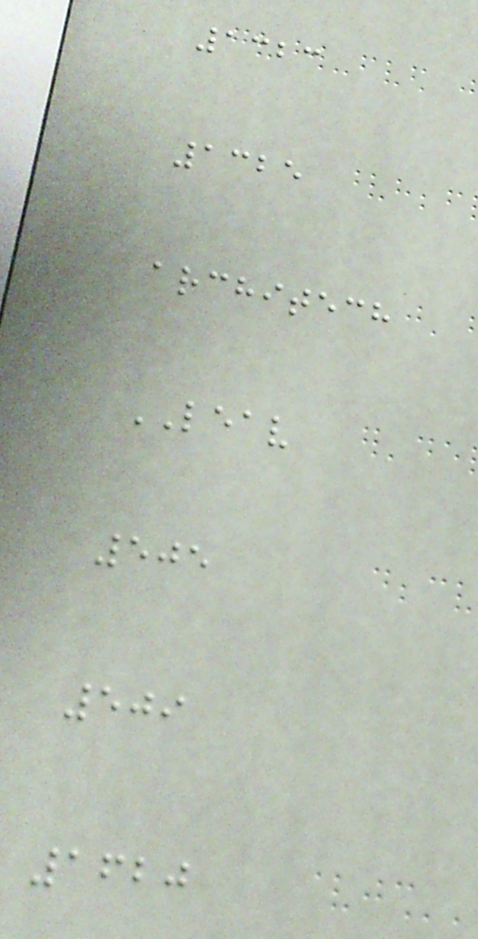1323
1325
architech
LEAV
505
509
1620
